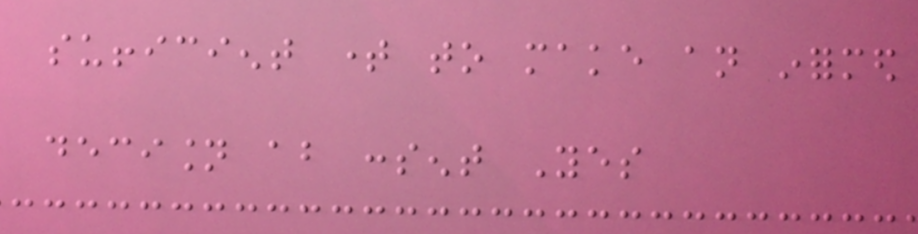sufficient time to make an informed
decision about consent Yes
